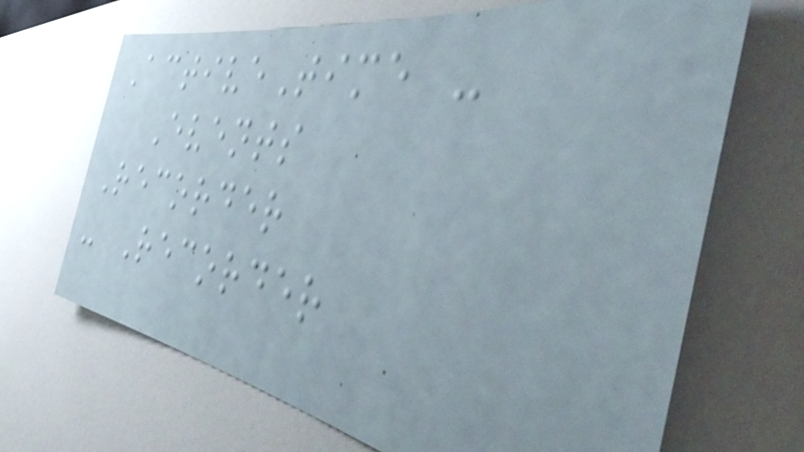ActiveTime -
Events
Recorder
- Recorder
